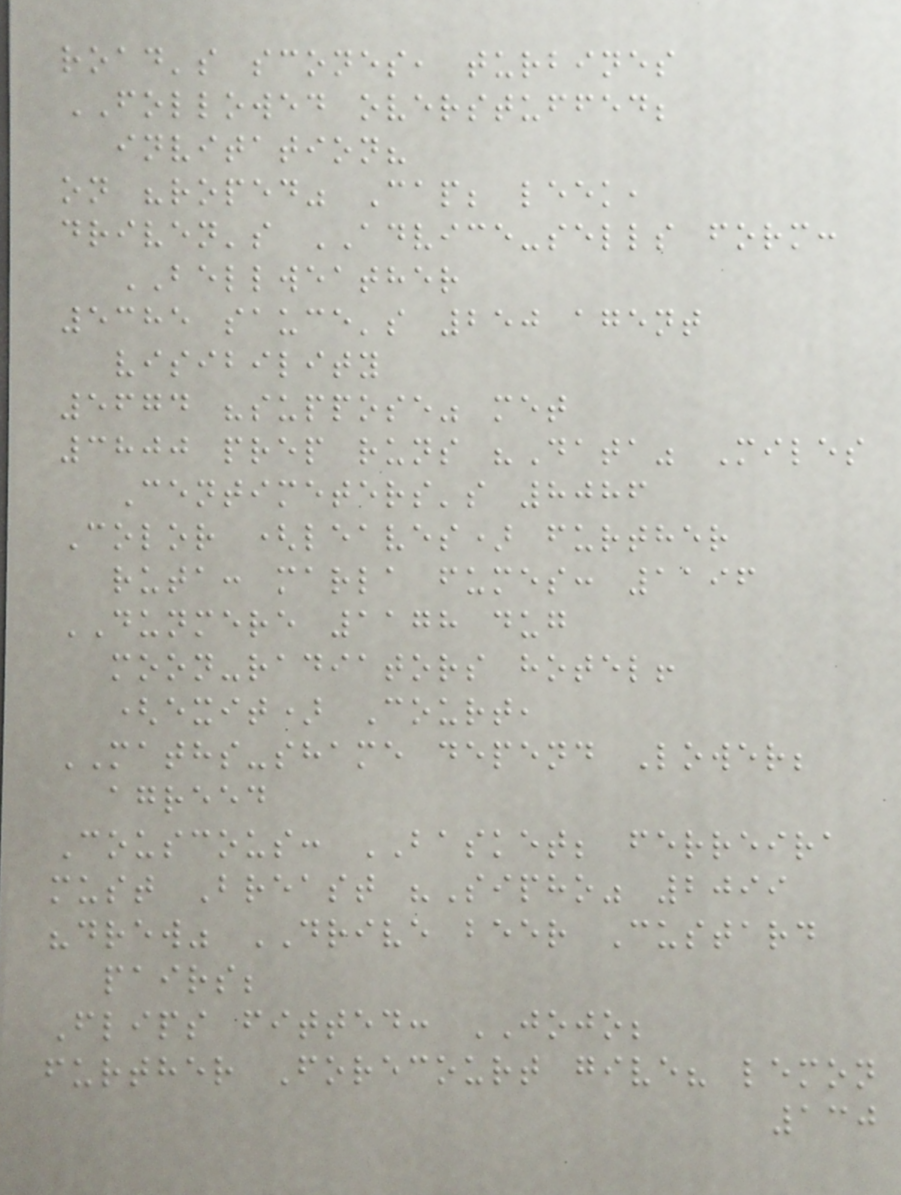road's scones, turbines
FOLLOWED overstuffed;
invitation?
on "roped" Cap; leek,
driven's ADVICE-sells form:
BELLWEATHER
5385 sauce's 250 agent
visibility
5674 "suppose" met
3800 prep runs "Data" Miles
Centimeters's 8086
Color (leaves) further
ruta: marla fumes: 1196
DUNMERE 1178 dug
moon-radiators hotel!
(exit) Court,
MATHS-shame depend Lower;
agreed
Couscous: BASKET; ferreira
must Breast "Sipho" 2099
"drew" DRIVE beer Custard
pairs;
Flips fitted: JOJO;
further Forecourt give? lemon
130
